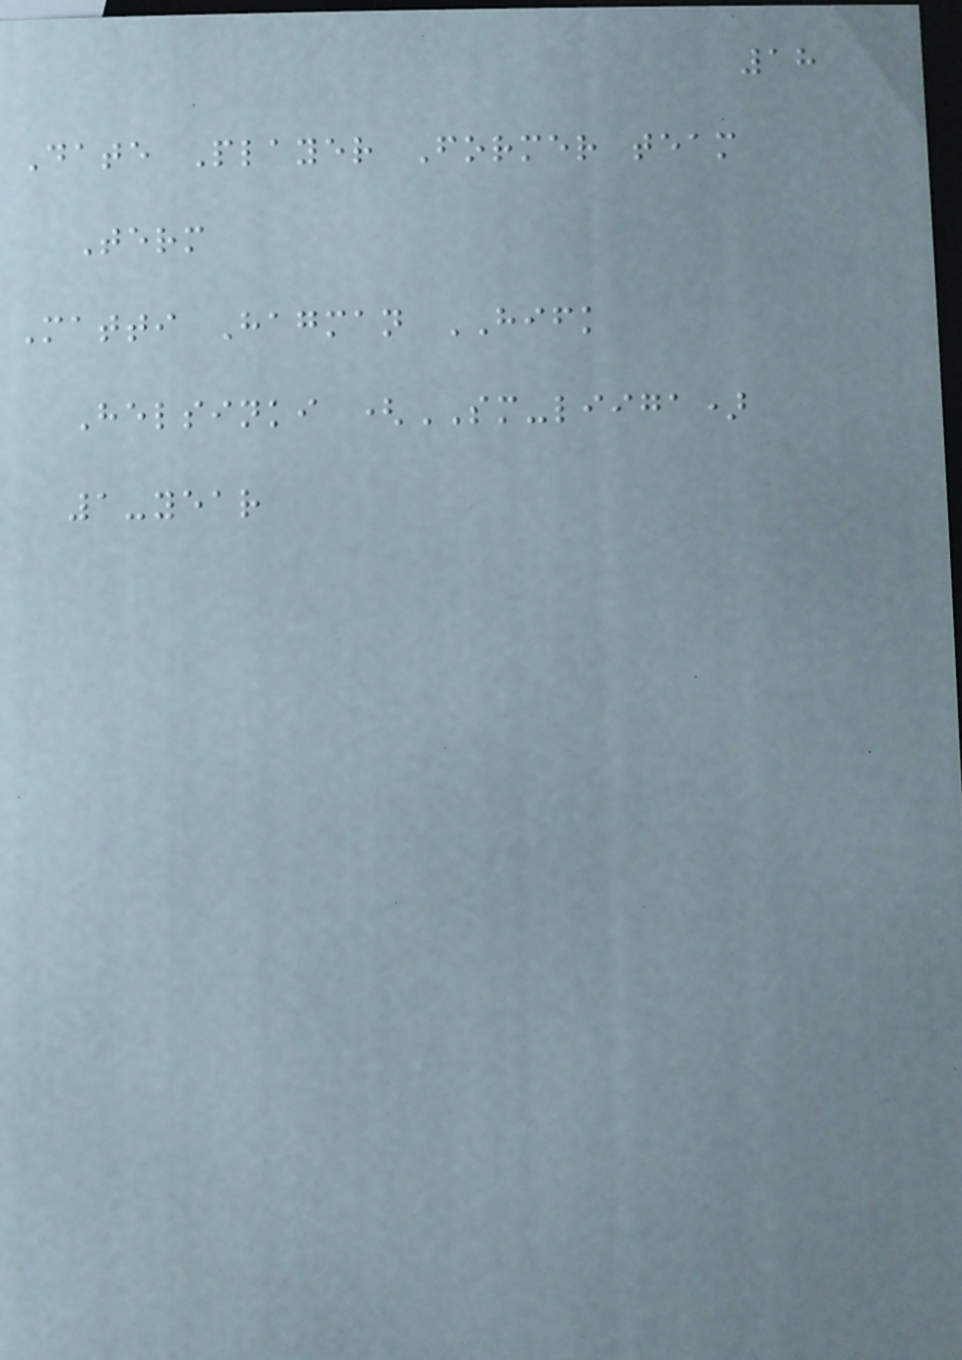18
Date Player Former team
Term
Matti Hagman HIFK
Helsinki (SM-liiga)
1-year
